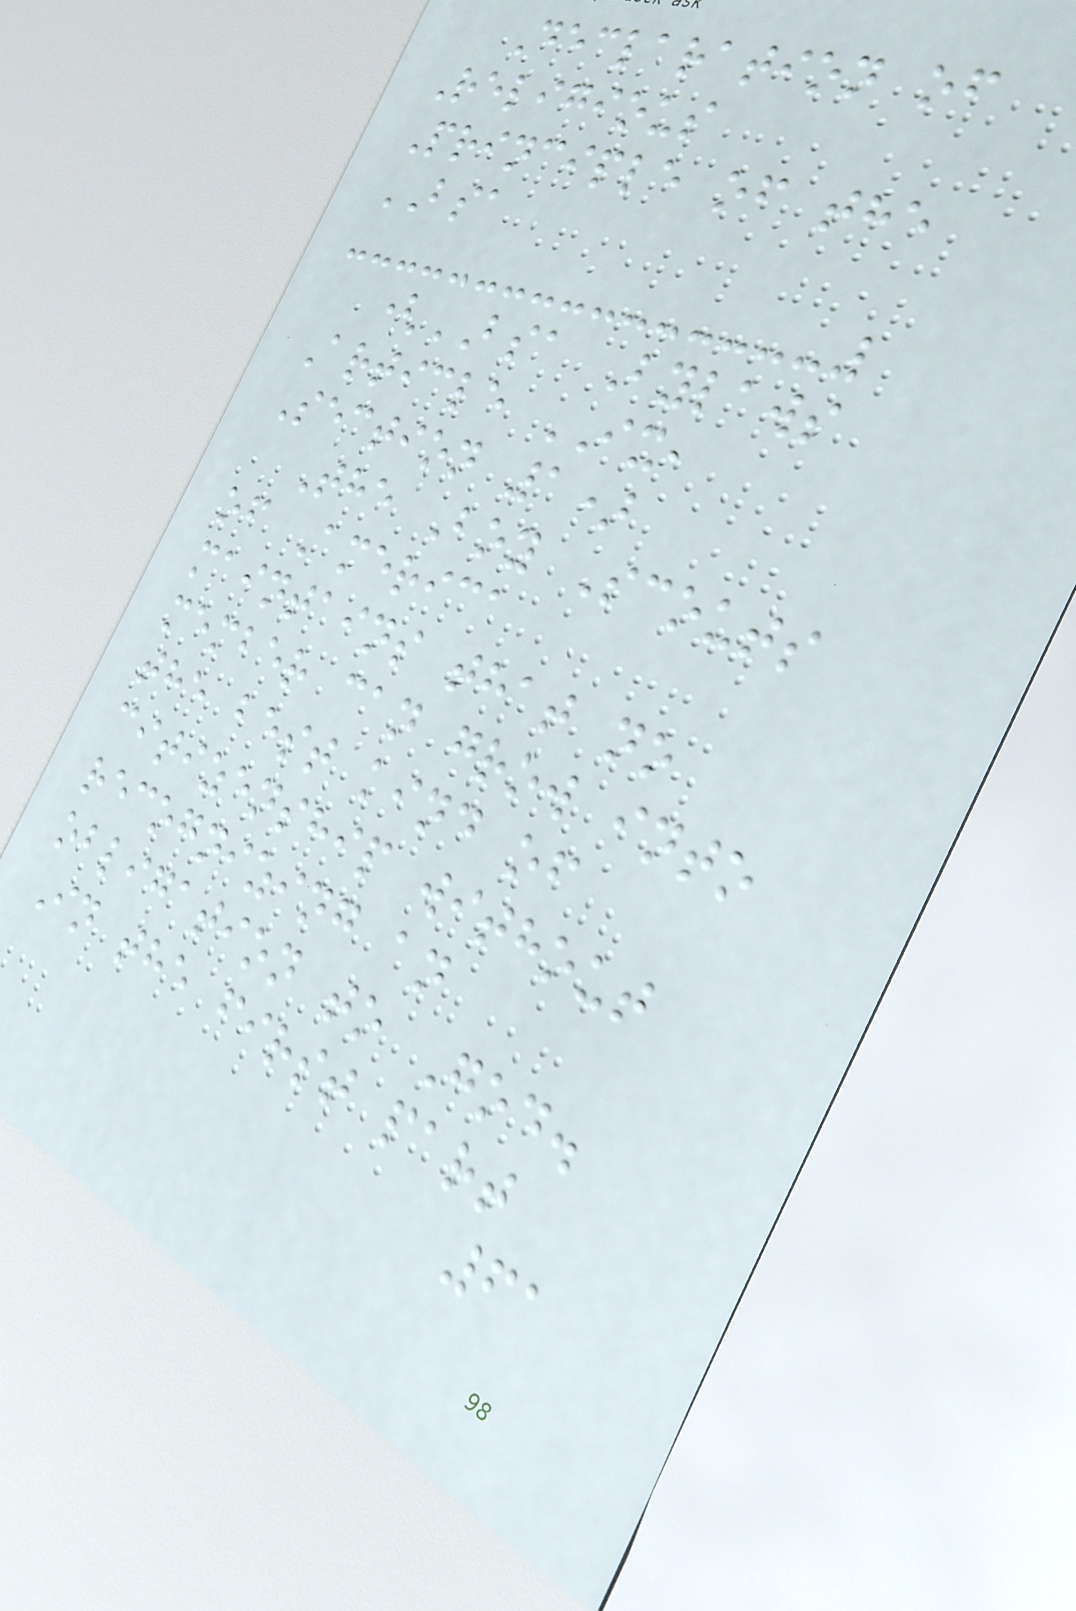Declaration of
Religious
Principle of the
BSA
(BSA Bylaws
Article IX,
Section 1)
The Boy Scouts
of America
maintains that no
member can grow into
the best kind of
citizenship without
recognizing an
obligation to God.
In the first part
61
